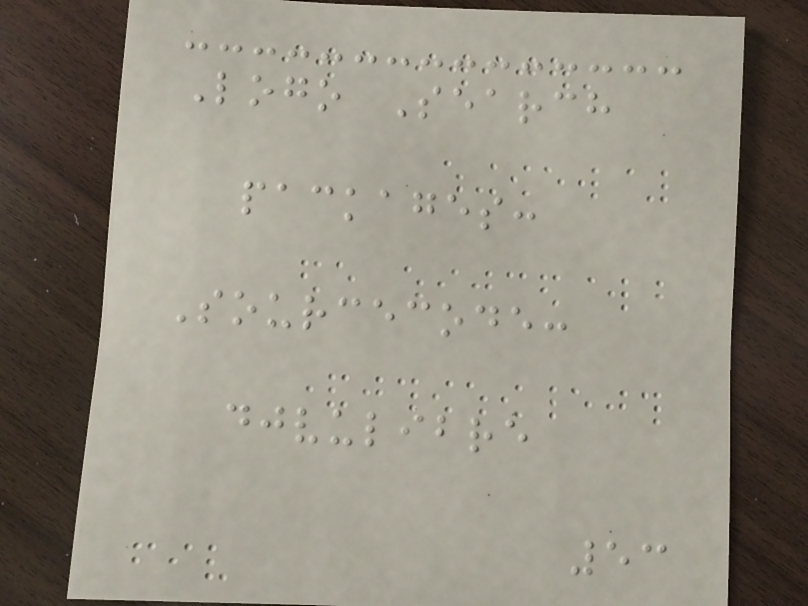Logo Search
packages:
Sourcecode:
djvulibre
53
